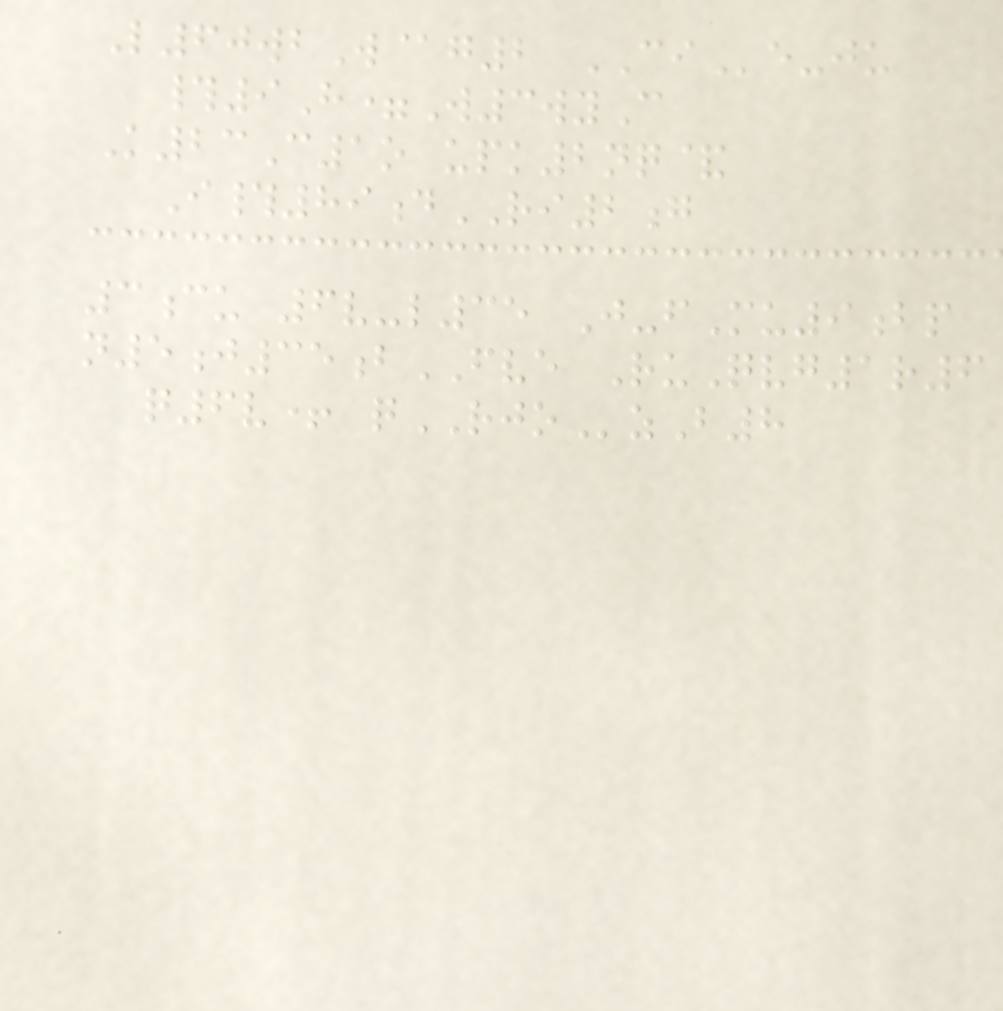L60wbW@g2 CIe-ju
#9H=W3wyC
K23C1o upk2nq&
I#89dRI2g
3cu 6v-l35 J-fMu9bp
n5j35bFVE RuQvg1r6
q6v+ qRJOzB8
